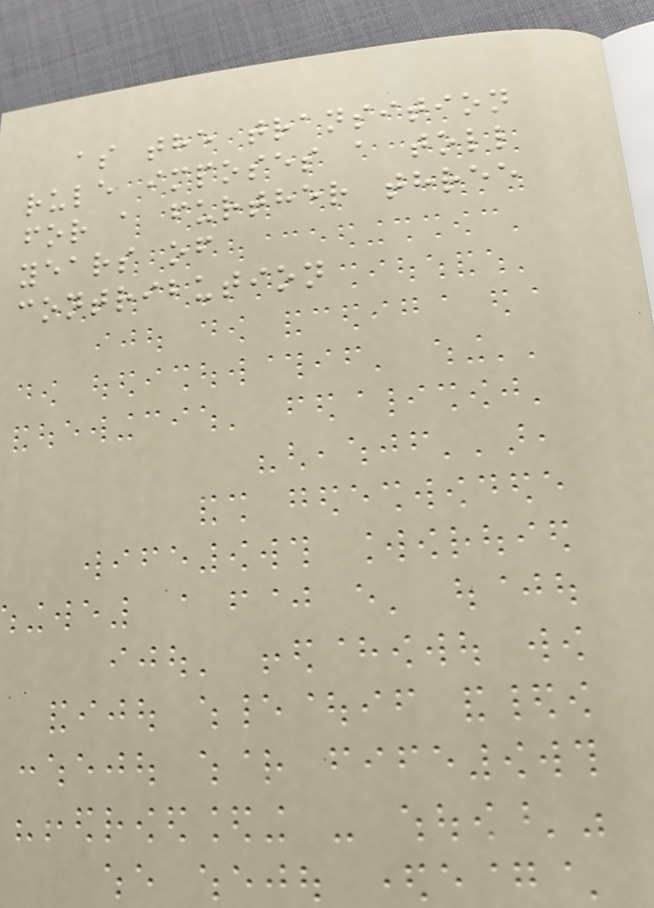as the transition
rule imposes a toll
for a further three
years of
contribution
